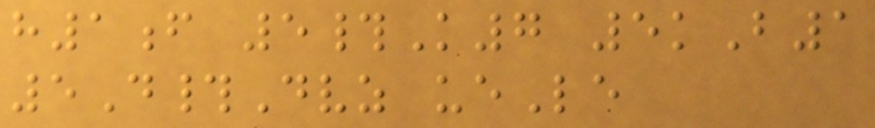h1f 5#K7 5kB1
5D#Dvz ueLe
